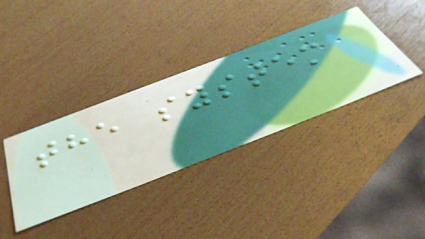the system
